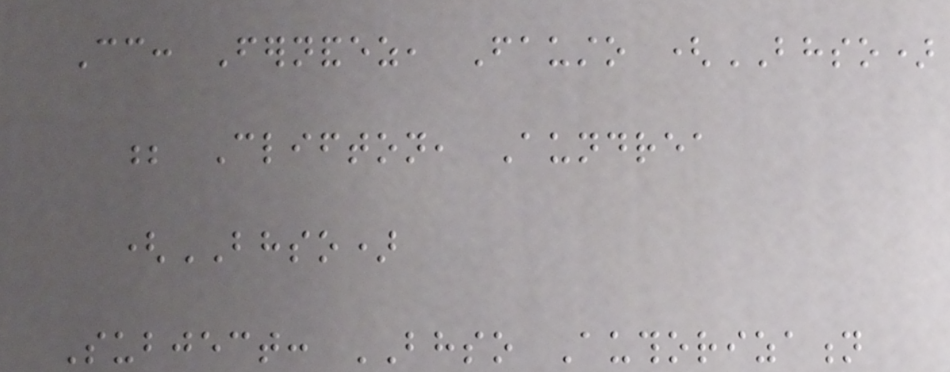Cc: Fernandez, Fausto (BHSO)
; Clifton, Aundrea
(BHSO)
Subject: BHSO Authorization
